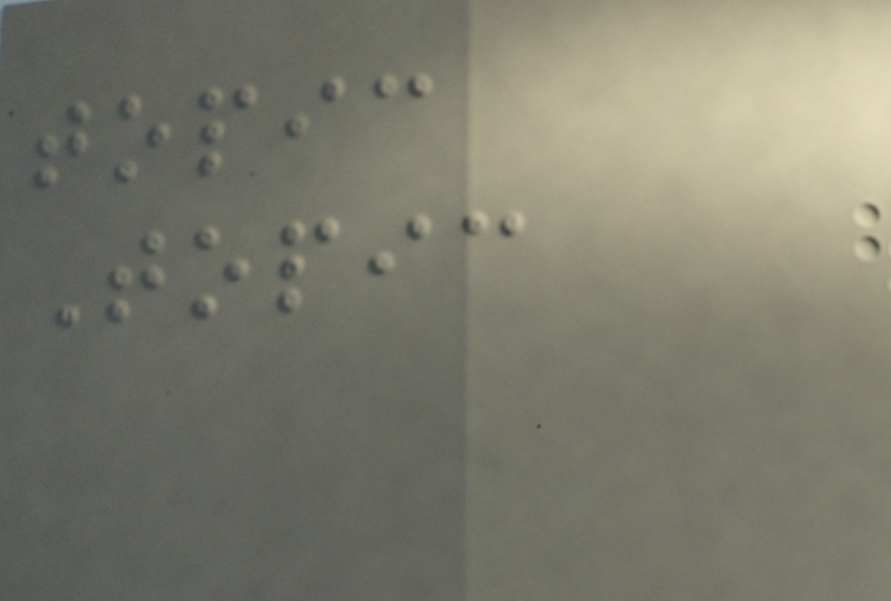topic
Topic
